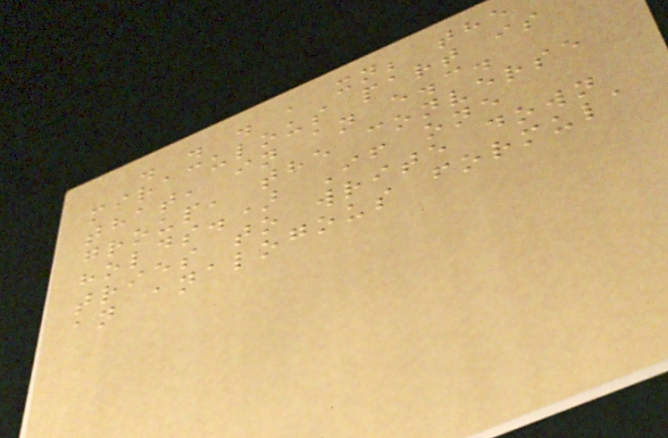. . . , xn; the
miraculous part is
that, in an e.c.
group, the converse
holds.) If one
tries to write down
an analogous formula
